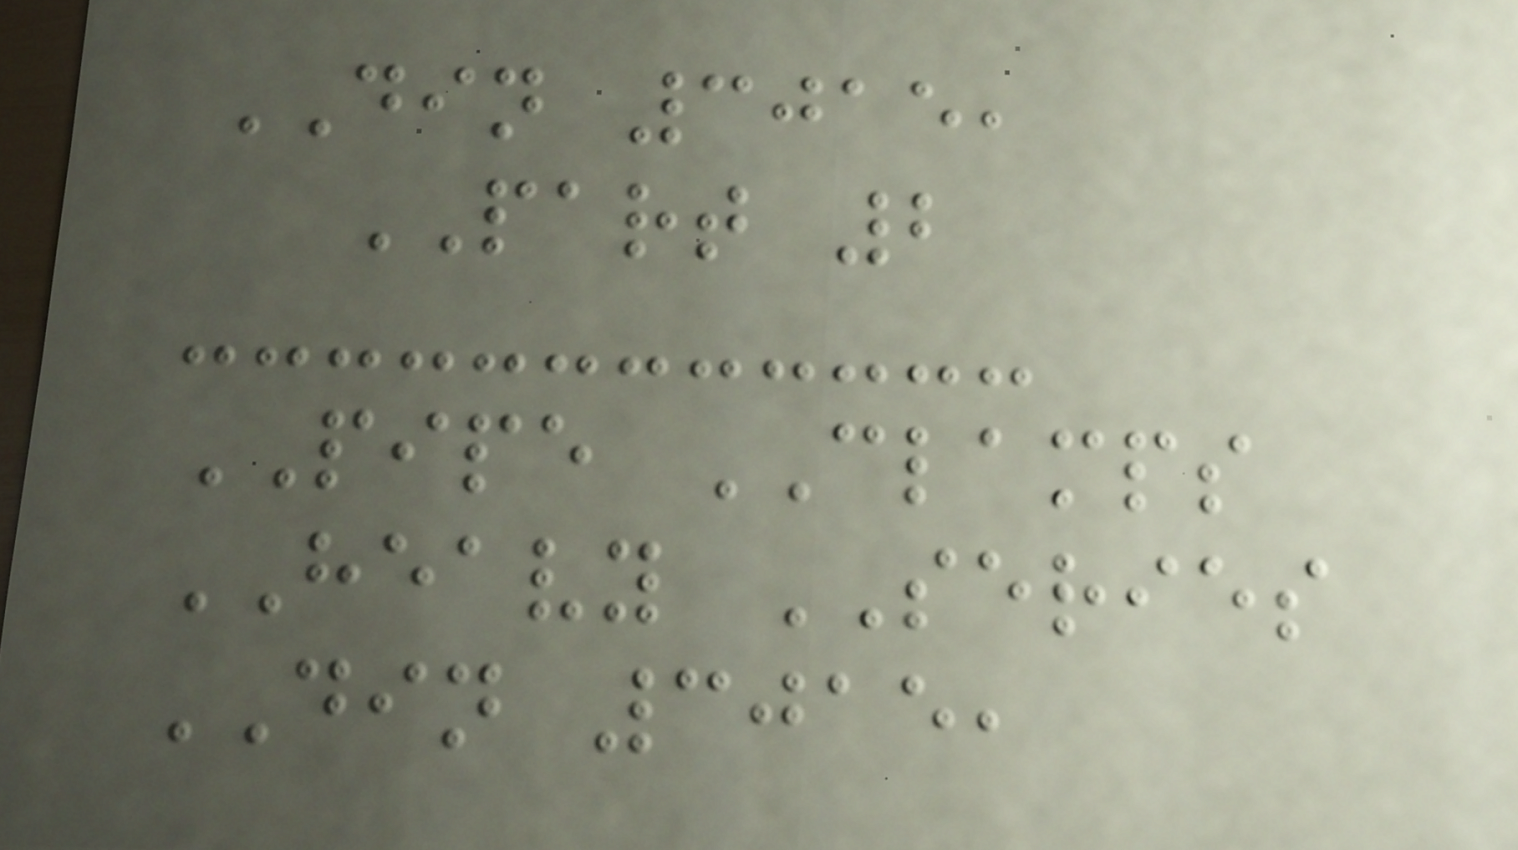DIN 3015,
PART 2
PIPE CLAMPS
HEAVY SERIES
DIN 3015,
